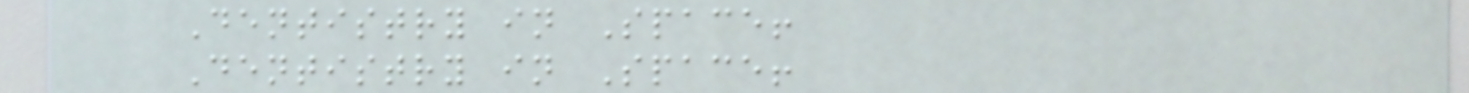Dentistry in Space!
Dentistry in Space!
